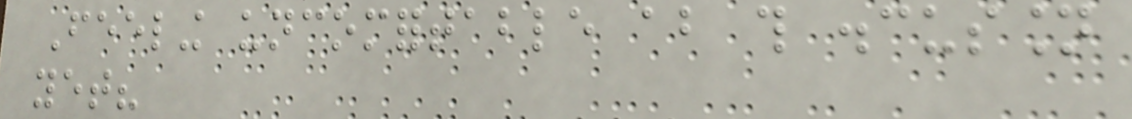Feeling uncomfortable about this discussion
yet?
